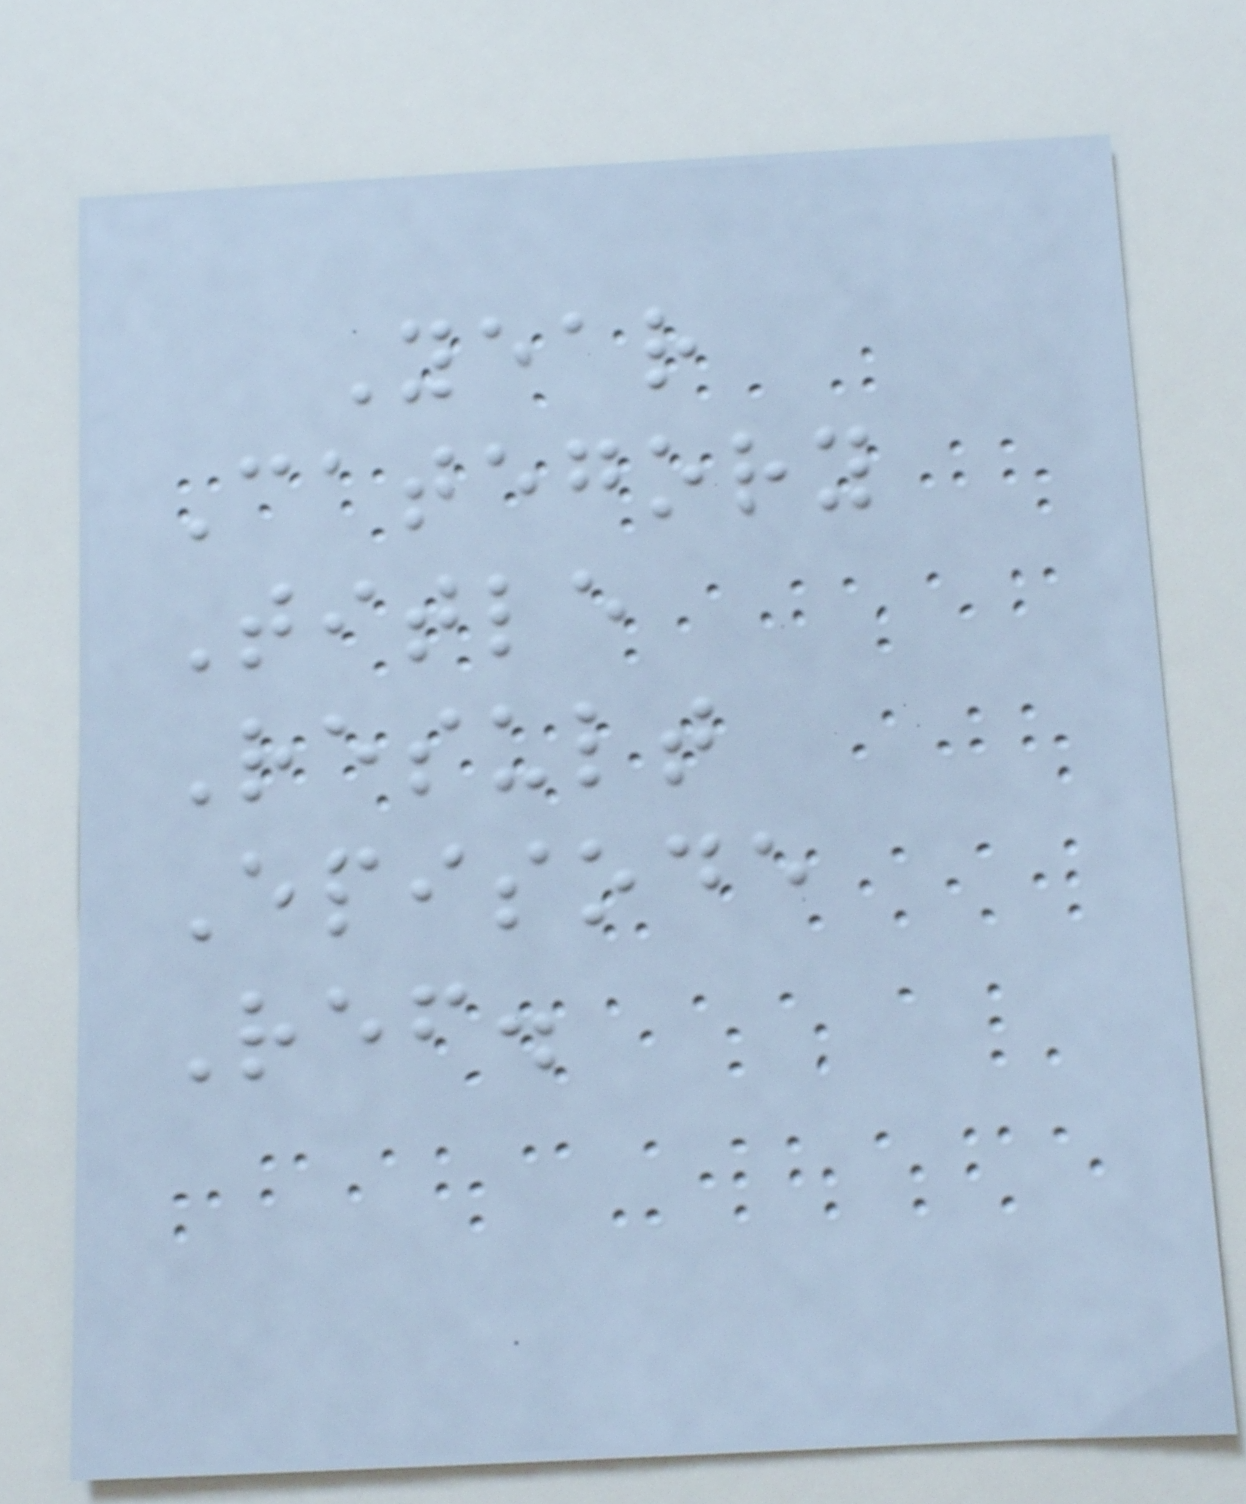Year
Category
Title
Result
Episode
Ref.
